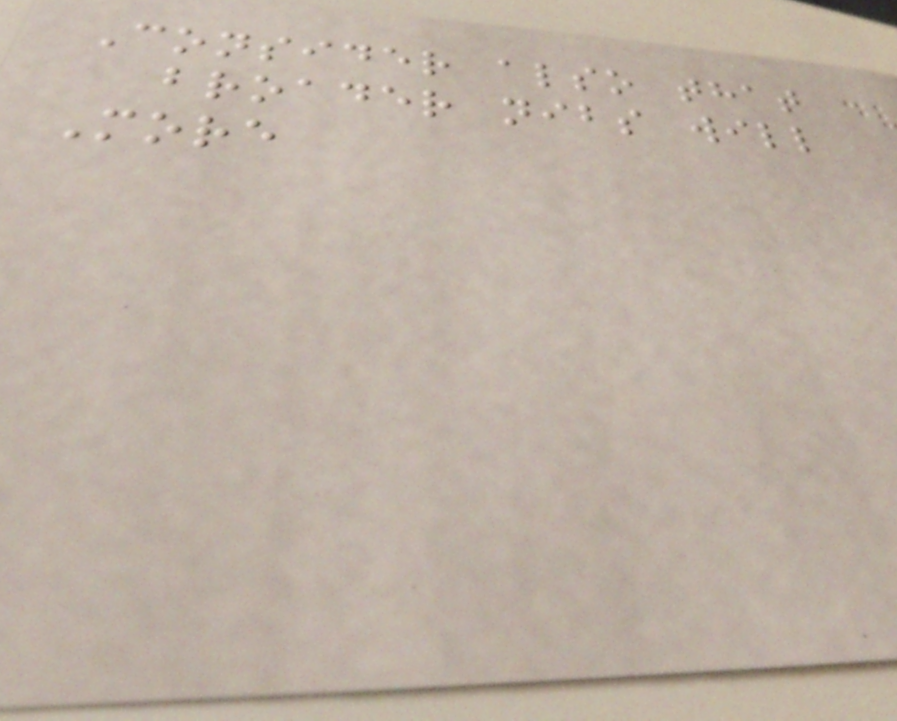Consider also that
broader nibs will
More
